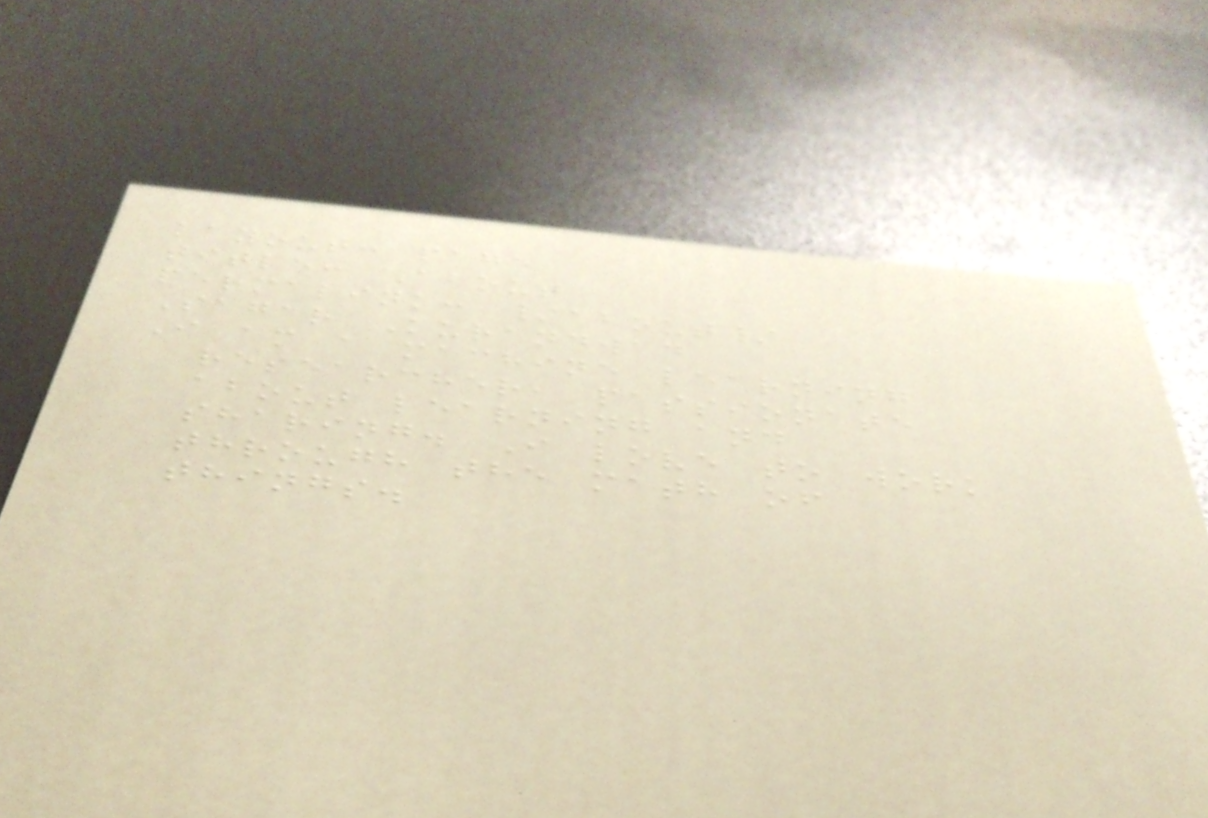layout: page
title: About
permalink: /about/
Sagar Kurandwad
I am a machine learning
researcher, passionate
about learning and
sharing. I love to work
through the math of
things.
